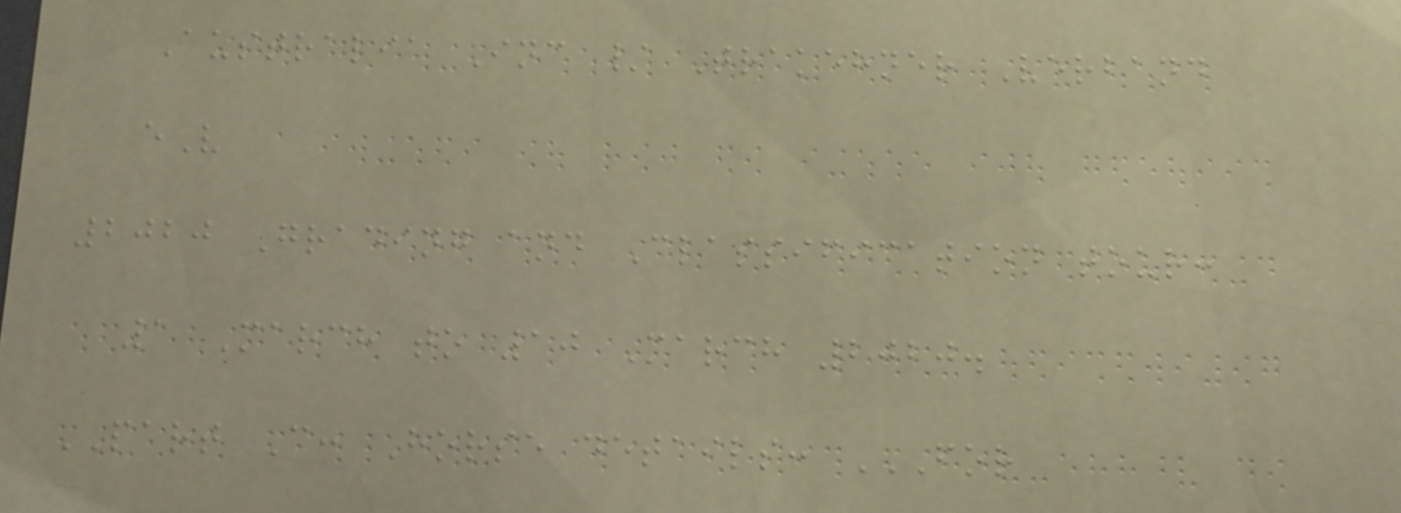Australia Inc / Trakehner Verband
eV
2020 Grading and Classification tour:
1 March to 10 March 2020.
PART C: Horse details: FOR
